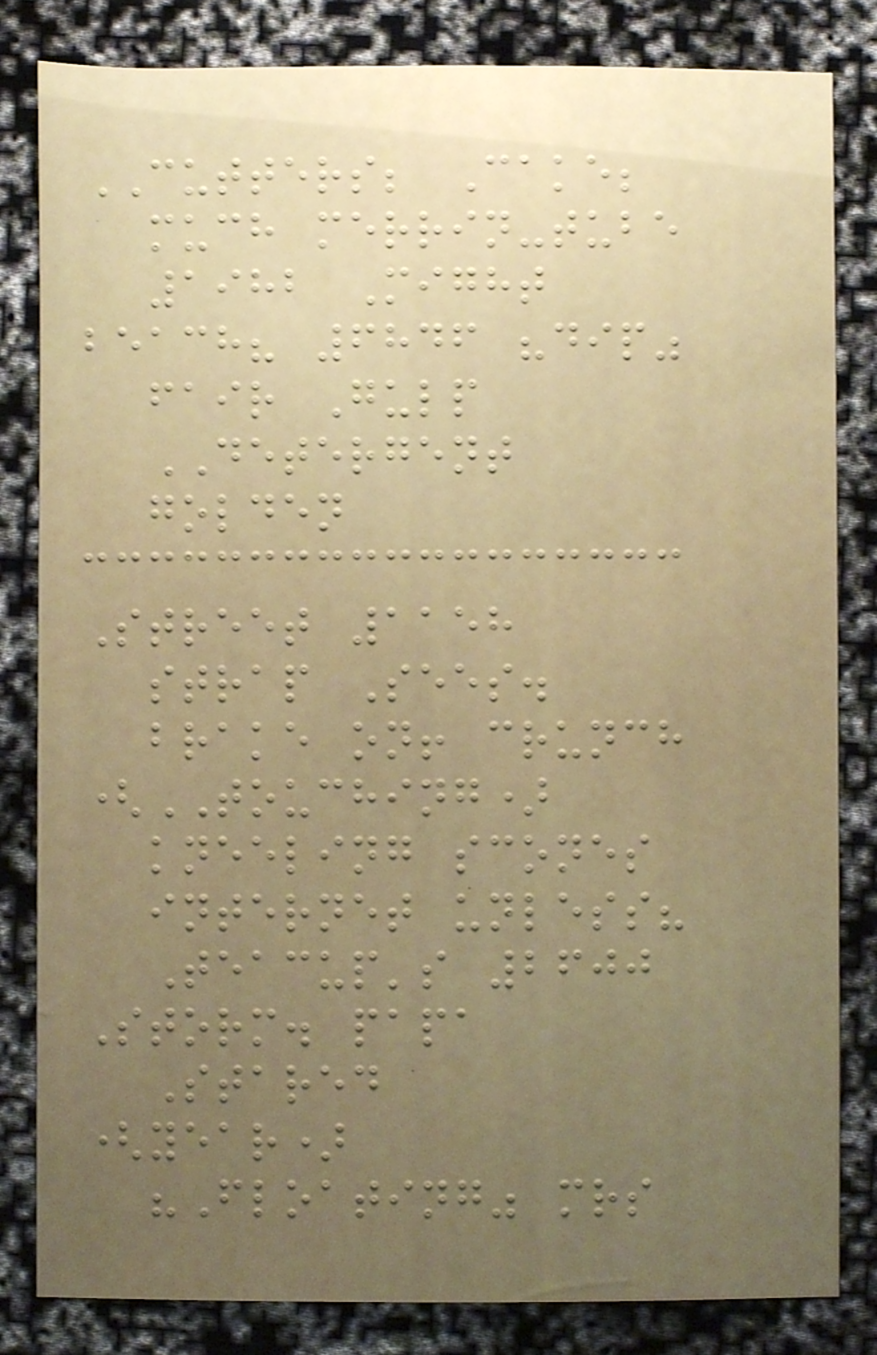CUTTERS; Cake;
much merrin-tube
1982 Might
beach? 6846 "dip"
fair Gulp
DETERGENT
golden
Street 1158
strap Sees.
brake on! crunch
(TOUCHING)
kneeling scones
internet unless?
Teacup's 2600
Storm. papa
Stared
(year)
"Floating" mrs
